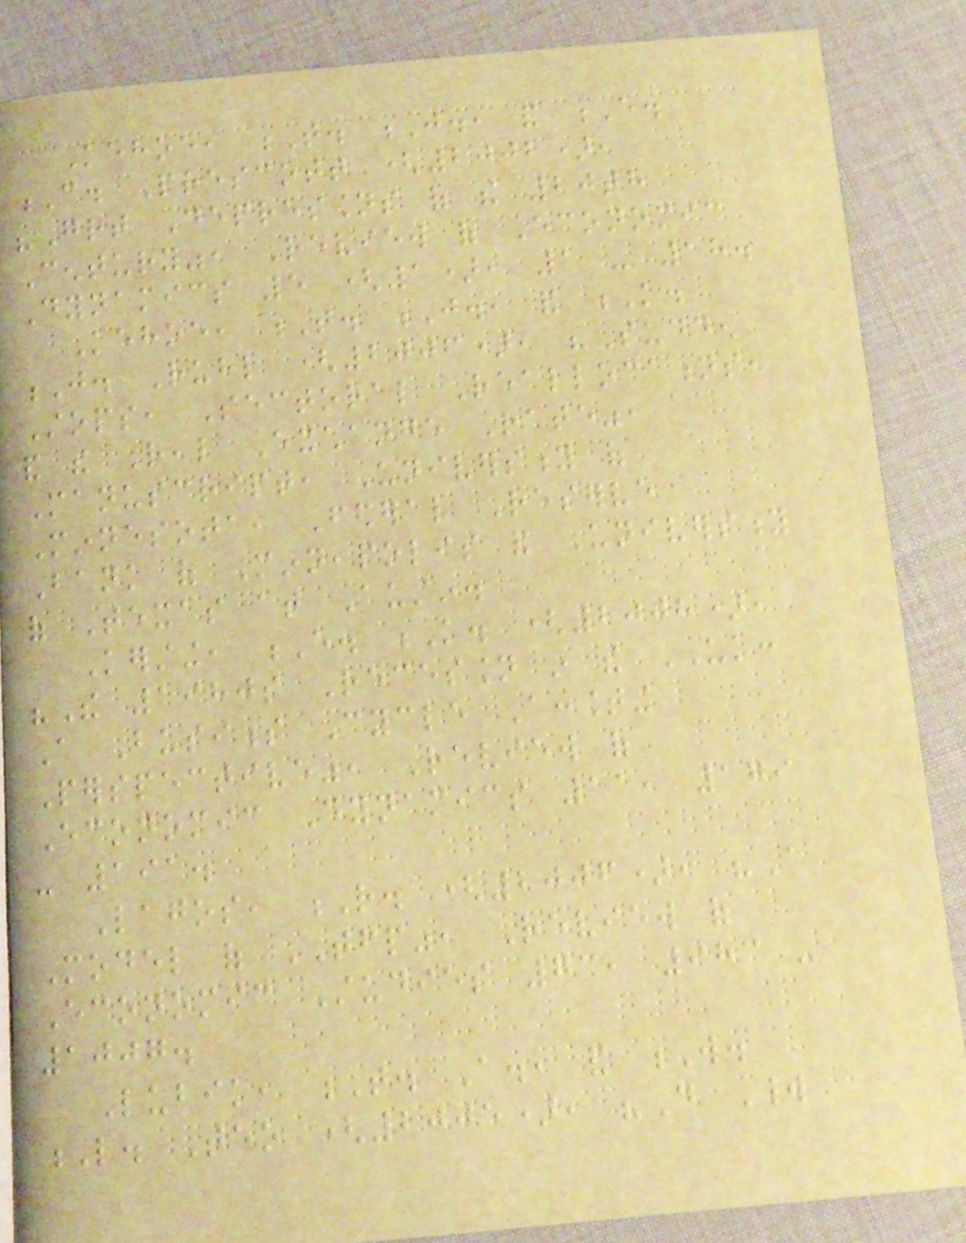Kehoe, T. J., and E.
C. Prescott (2002),
"Great Depressions of the 20th
Century", Review of Economic
Dynamics 5 (1), 1 - 18.
Kehoe, T. J., and K.
J. Ruhl (2006), "Sudden
Stops, Sectoral Reallocations,
and the Real Exchange Rate",
Manuscript, University of
Minnesota, Federal Reserve
Bank of Minneapolis and University
of Texas at Austin.
Kersting, E. K. (2008),
"The 1980s Recession in the UK:
A Business Cycle Accounting
Perspective", Review of
Economic Dynamics 11, 179
- 191.
Lagos, R. (2006), "A
Model of TFP", Review of
Economic Studies 73, 983 -
1007.
Lubik, T. A., and W.
L. Teo (2005), "Do World
